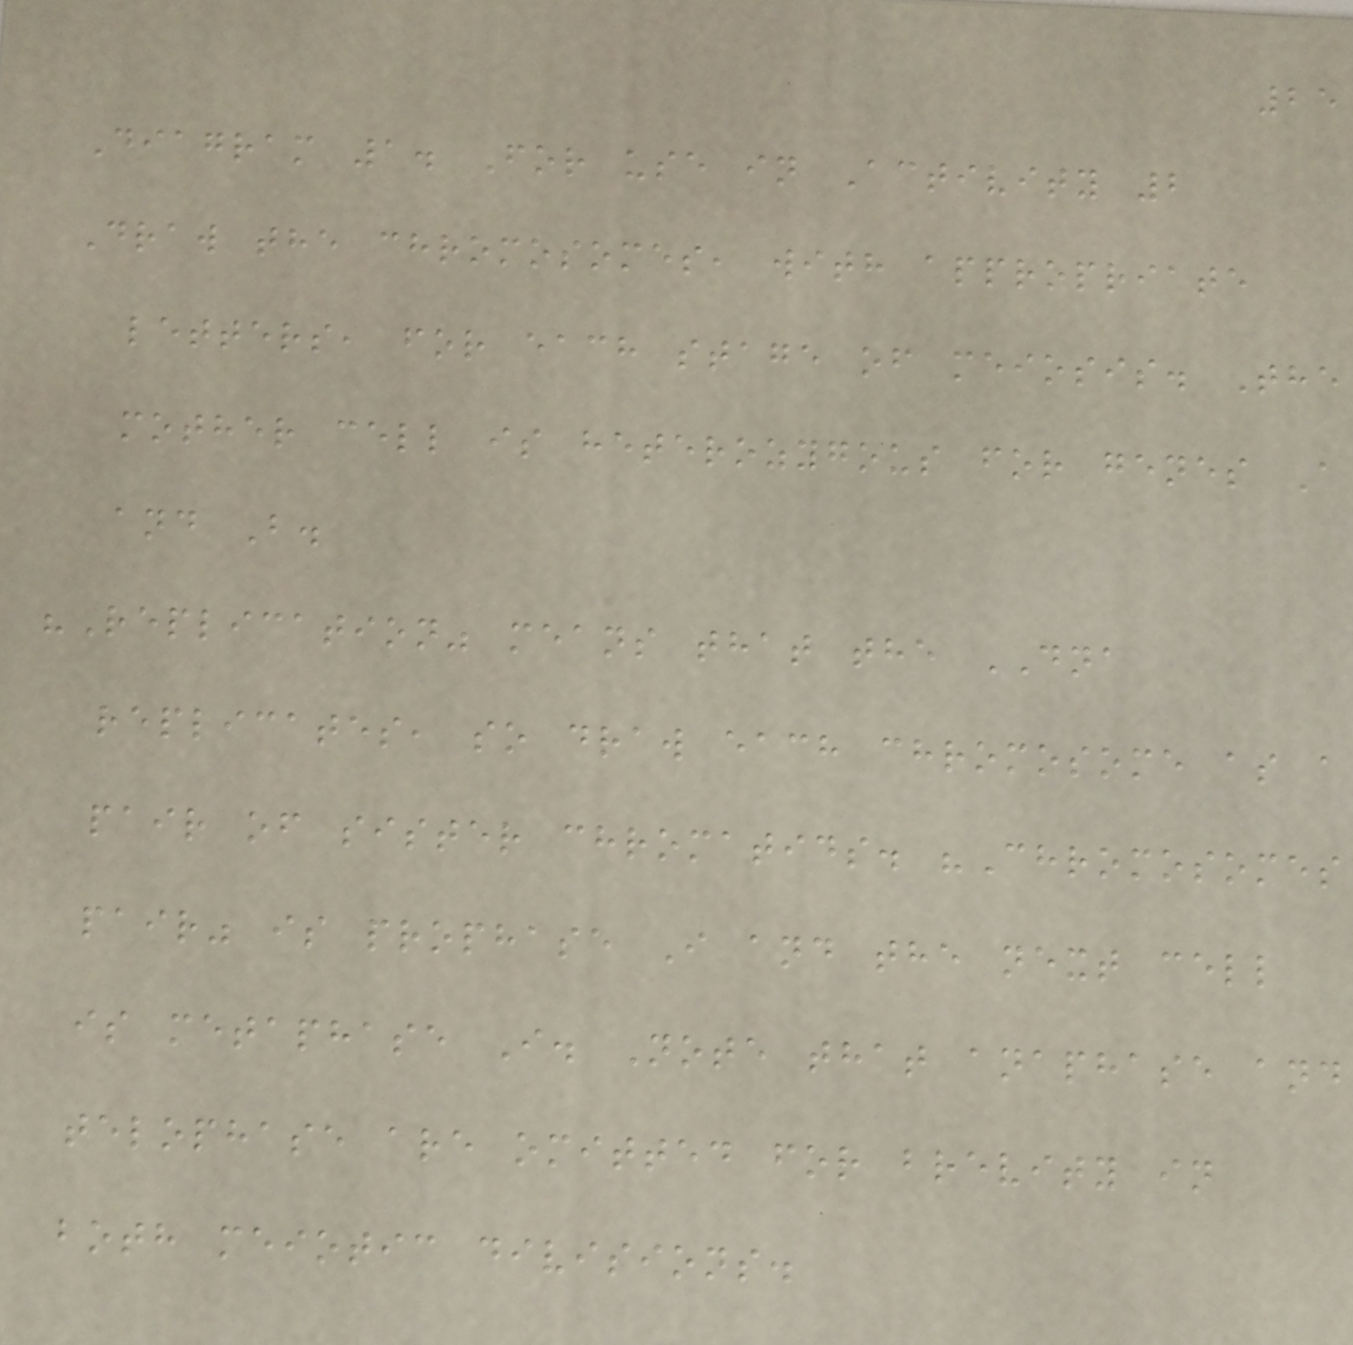25
Diagram 1. For use in Activity 2
Draw the chromosomes, with appropriate
letters, for each stage of meiosis. The
mother cell is heterozygous for genes A
and B.
"Replication" means that the DNA
replicates, so draw each chromosome as a
pair of sister chromatids. "Chromosomes
pair" is prophase I and the next cell
is metaphase I. Note that anaphase and
telophase are omitted for brevity in
both meiotic divisions.
